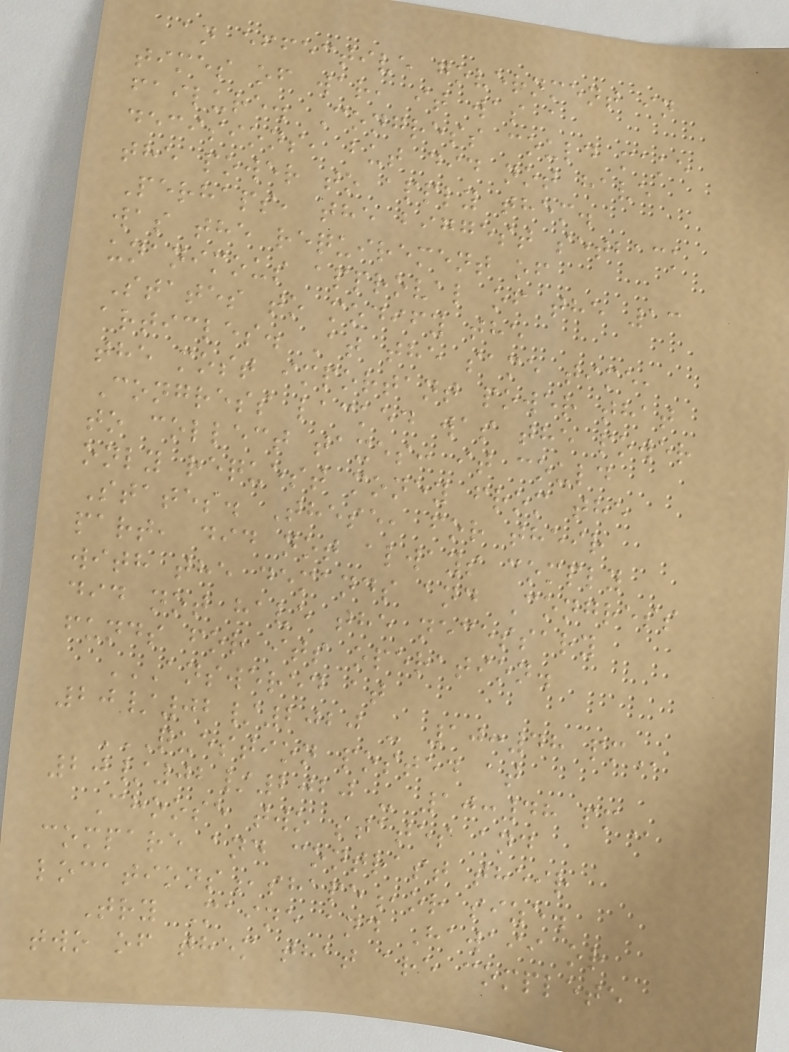an effective government in
times of war, it was a
failure. Congress could make
decisions, but did not have
the power to apply them.
Perhaps, the biggest setback
was the requirement of
unanimous approval of the 13
States to modify the
articles. At the same time,
the most important power that
Congress lacked was the power
to collect taxes: it could
only request money from the
States. These, for their
part, did not always comply
with the demands and Congress
did not have the necessary
funds for its operation.
ANSWERED AT
20/02/2020 - 10:48 PM
QUESTION POSTED AT
20/02/2020 - 10:48 PM
Choose two states and
compare and contrast their
locations,shape,or size.
Try Maine and Hawaii or
two of them that are complete
